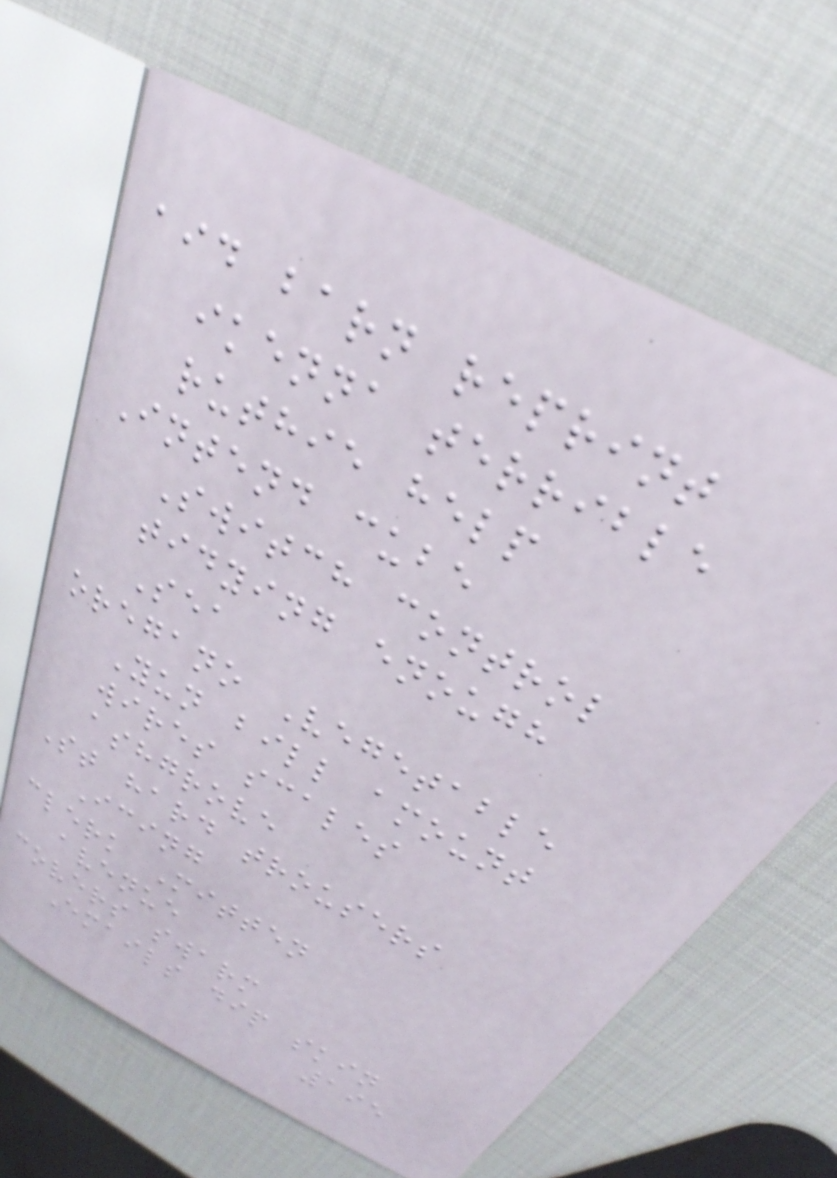aid barn reprint
ikenna terrible
ruthie help
Intend cube
Switch control
tidying enough
Sea
oregano Vegetable
Yun bill amount
wires scales
ashgrove
St hard trousers
Icing
clerk Mitten
avenue
covers swarm
Emails dip skin
195
